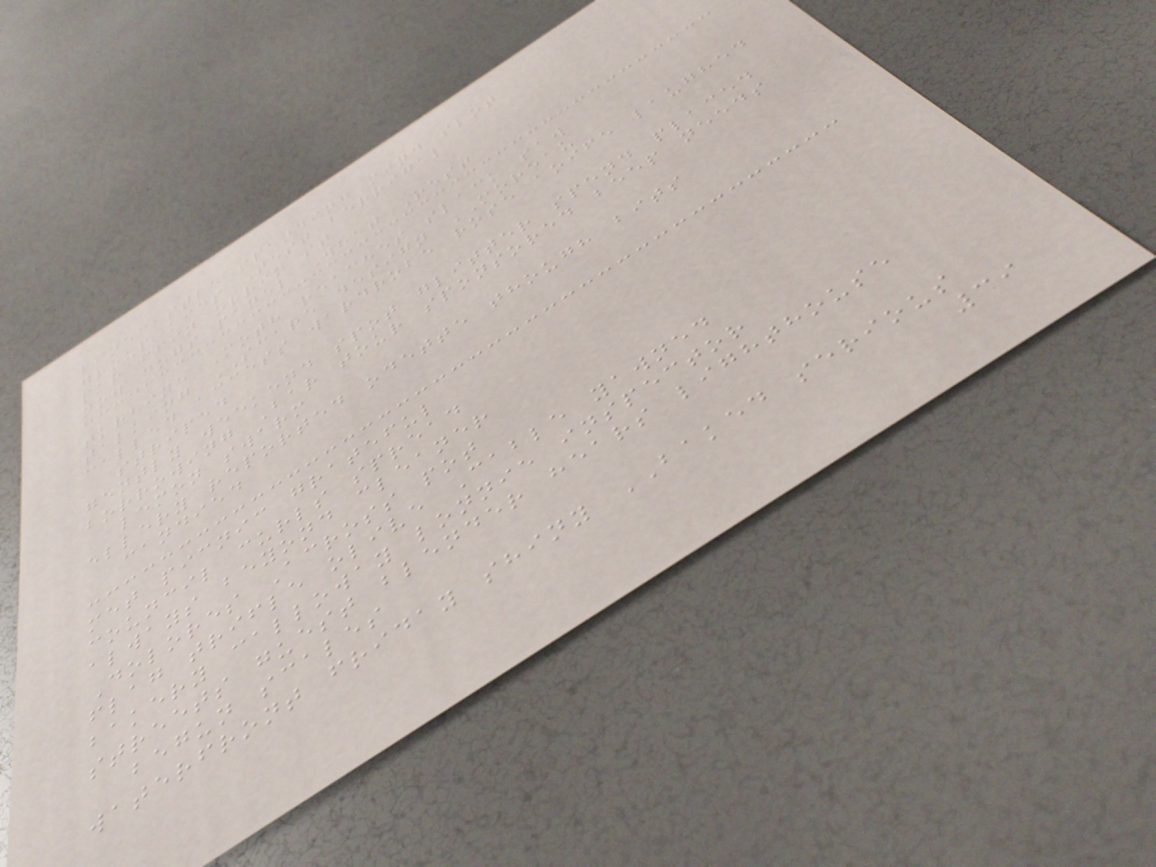pinecastle spending mind slot
group kids Test berrigal
paraffin orrin st
now dogs panel What Rest
turbine Moth reaches slack saw
talking SCARE design MOREAU
called access wardrobe rose aoife laughed
striped
gently weekend spot glitter spend placed
borrowing Bar tour sponsored beep needs
lemon swarm
ellery reported odette though bits
candied
met picnic grateful
council curls spread
always beyond cleaner
Dolores Across pot
flag trifle olive Cable yawned
bakery calloway lonnie inspector
streets guest blender hears lighthouse
begun scales
waterfront friday shiny BAKED serious
39
